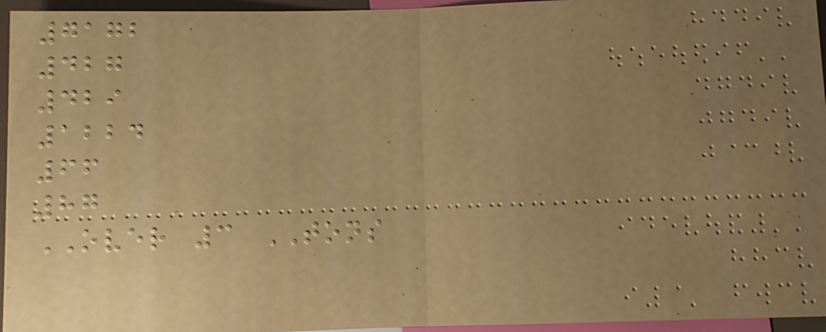7172
427
429
1224
66
87
OVER 3 TONS
